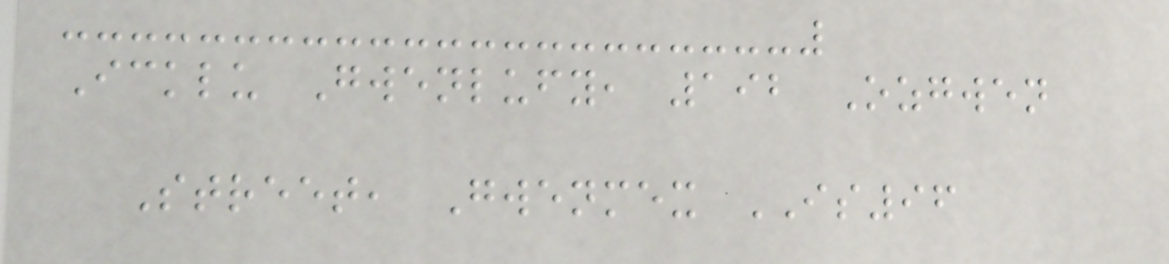Icklu Gwenlufy, 192 Ozgwen
Street, Gwenmex IS96
